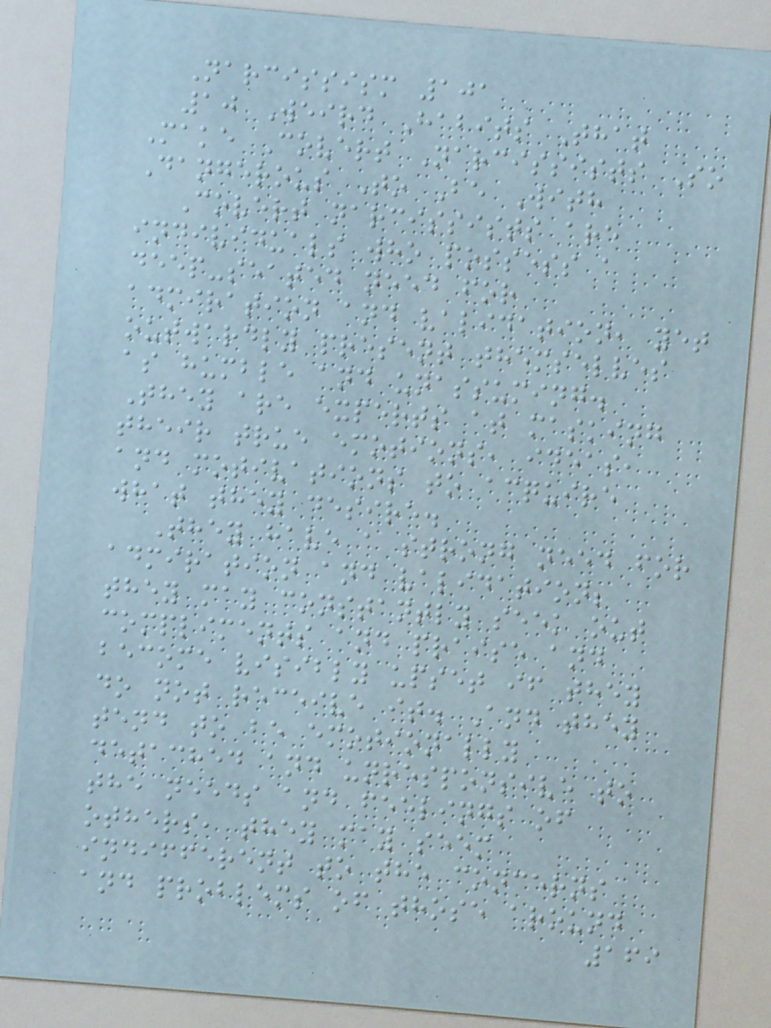Narcissism 101
10 Weird Habits That
Make Covert Narcissists So
Dangerous To Be With
Covert narcissists are
individuals who possess a
deep-seated need for
admiration and validation, yet
outwardly present themselves
as humble and unassuming.
They are experts at masking
their true emotions, ideas,
and motivations to acquire
what they desire.
They have a strong need for
admiration and validation;
they may constantly seek out
compliments and praise and
become visibly upset if they
do not receive it. And they
tend to be emotionally
detached and unresponsive to
the needs and feelings of
others, they may seem
indifferent to the concerns
and problems of those around
169
